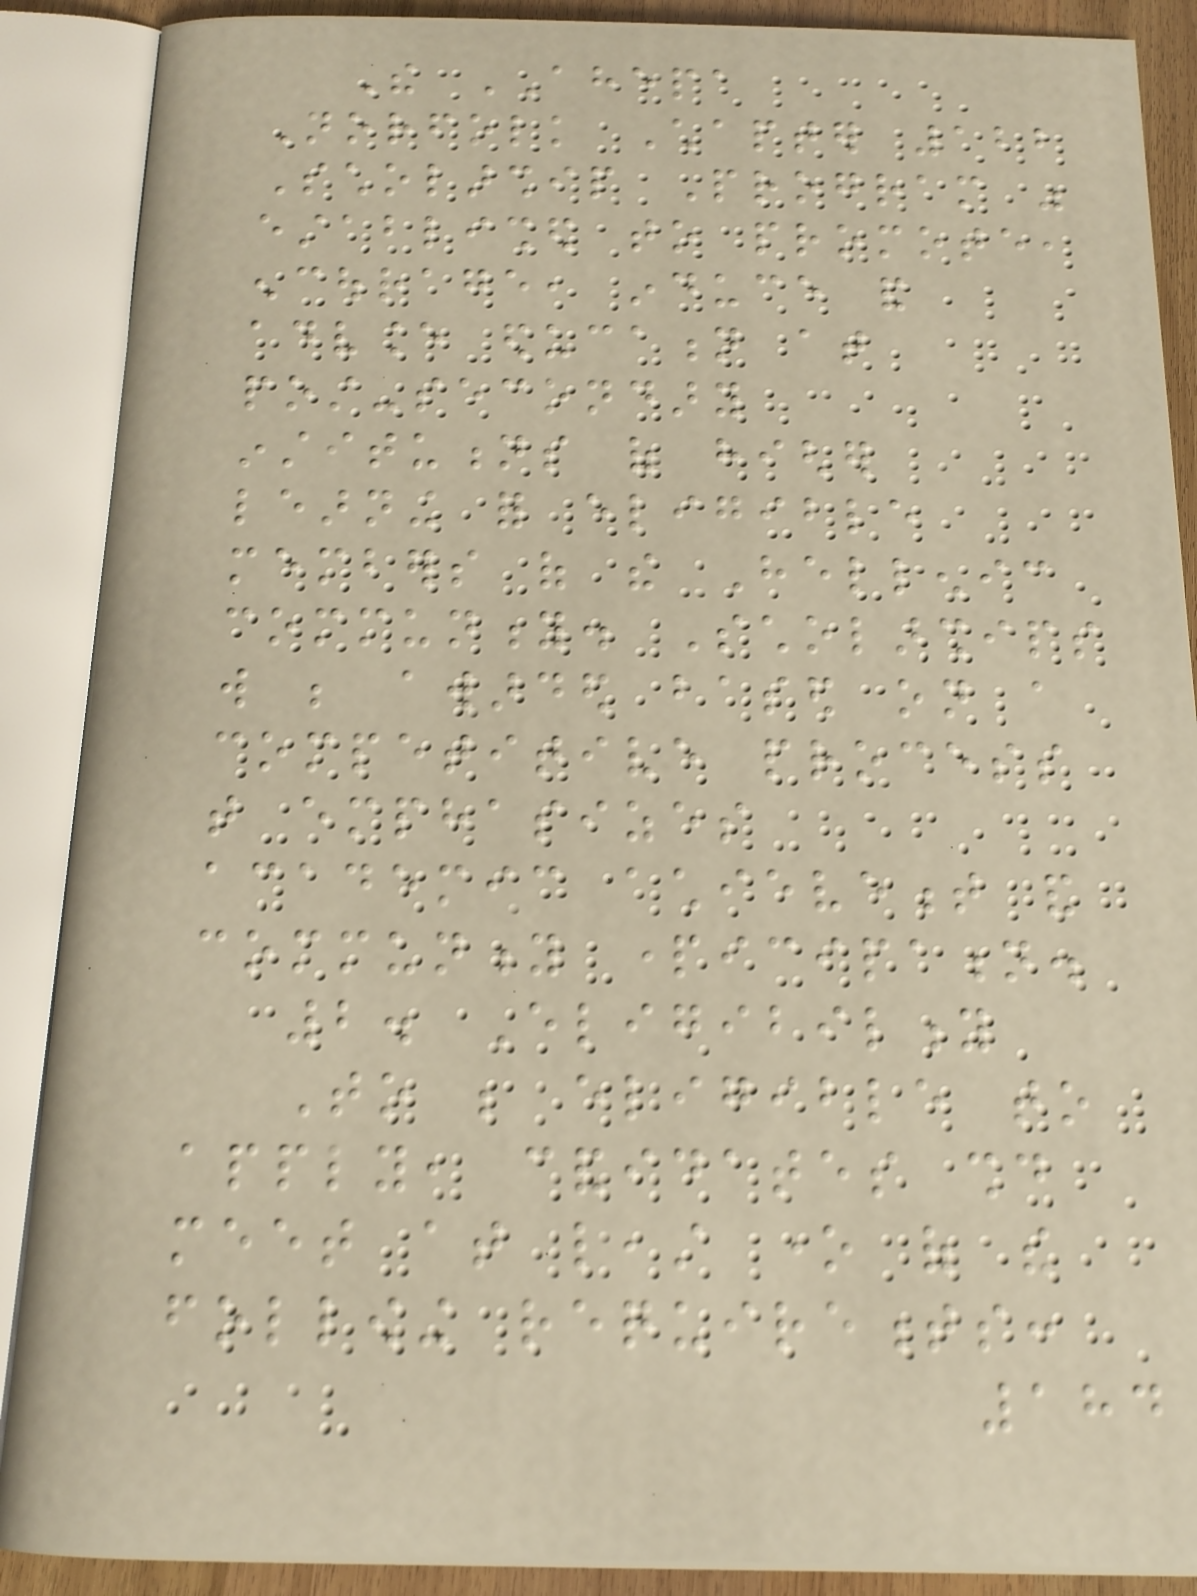The AHEPA
Norfolk Chapter 122
Scholarship Program was
established to promote,
encourage, induce and
advance education at
post-secondary
institutions of higher
learning for eligible
members of the Hellenic
community. Scholarships
will be awarded based on a
competitive process
that emphasizes
academic achievement and
community participation.
2. Eligibility
To be eligible to
apply, candidates should
meet at least one of the
following requirements:
184
